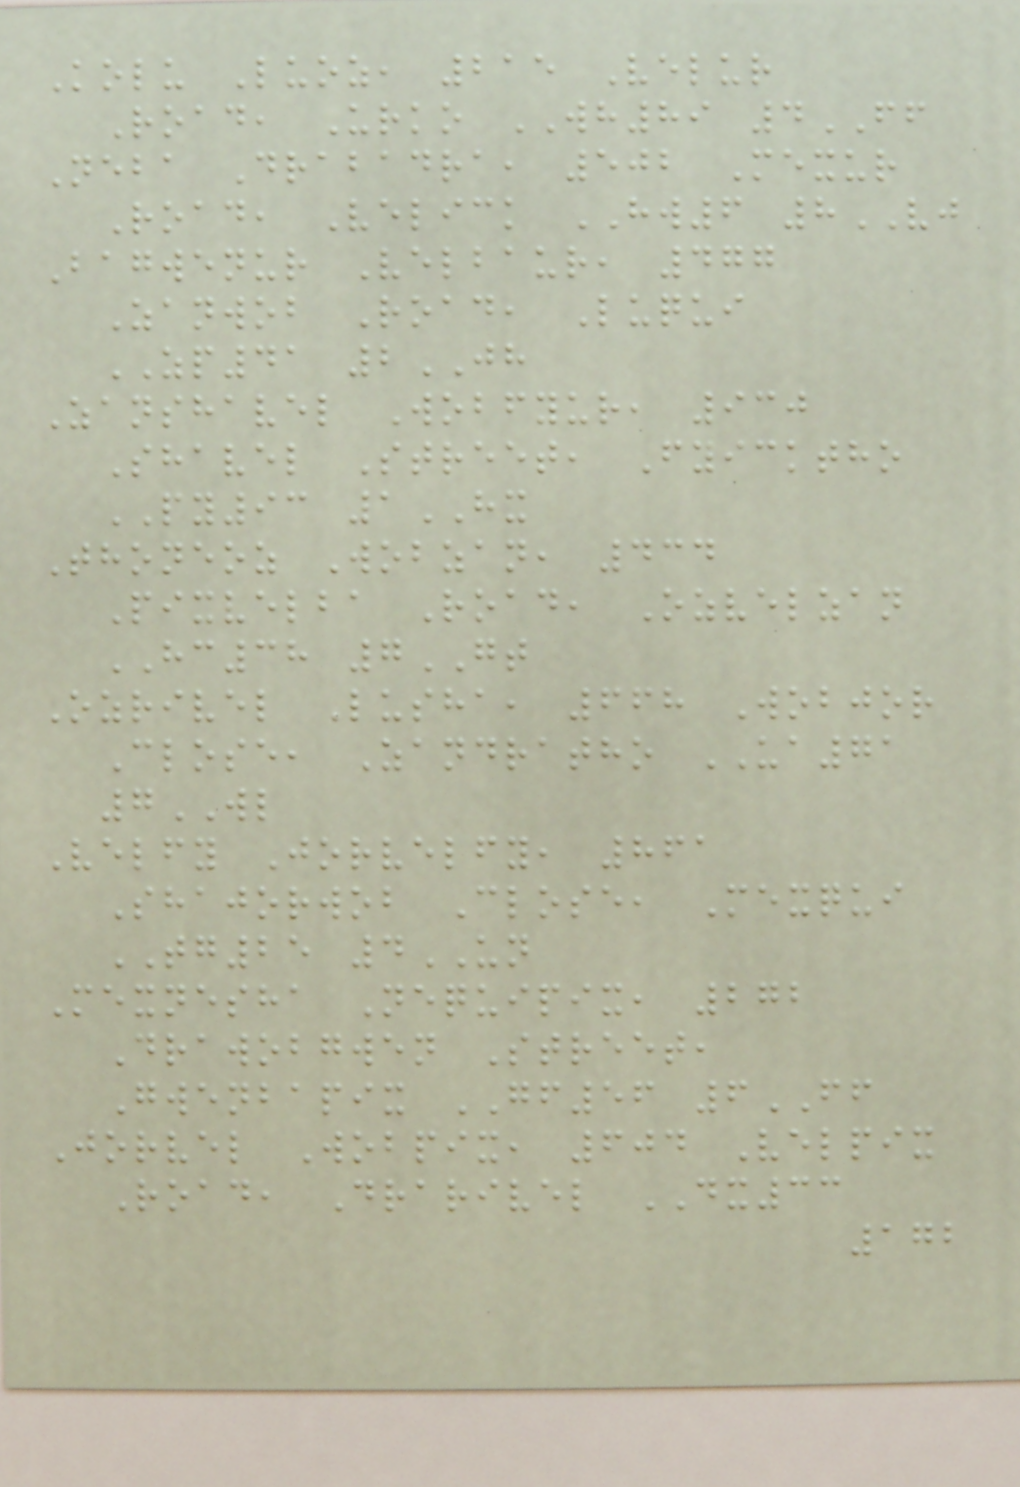Kolu Luoz, 215 Velur
Road, Urko WH89 4FF
Neba Drabadra, 502 Mexur
Road, Velick HW6 8VJ
Bagwenur Velbaur, 477
Zanwob Road, Luqui
ZP41 2JH
Zanshavel Wobfyur, 930
Shavel Street, Fyicktho
PY93 1HX
Thoneoz Wobzan, 434
Pixvelba Road, Ozvelzan
HC38 7GT
Ozrivel Lusha, 668 Wobjor
Close, Zandratho UA71
7WL
Velfy Jorvelfy, 861
Shajorwob Close, Mexqui
TG25 4UN
Mexnesha Nequipix, 272
Drawobgwen Street,
Gwenbapix GF56 6FF
Jorvel Wobpix, 604 Velpix
Road, Drarivel DX33
172
